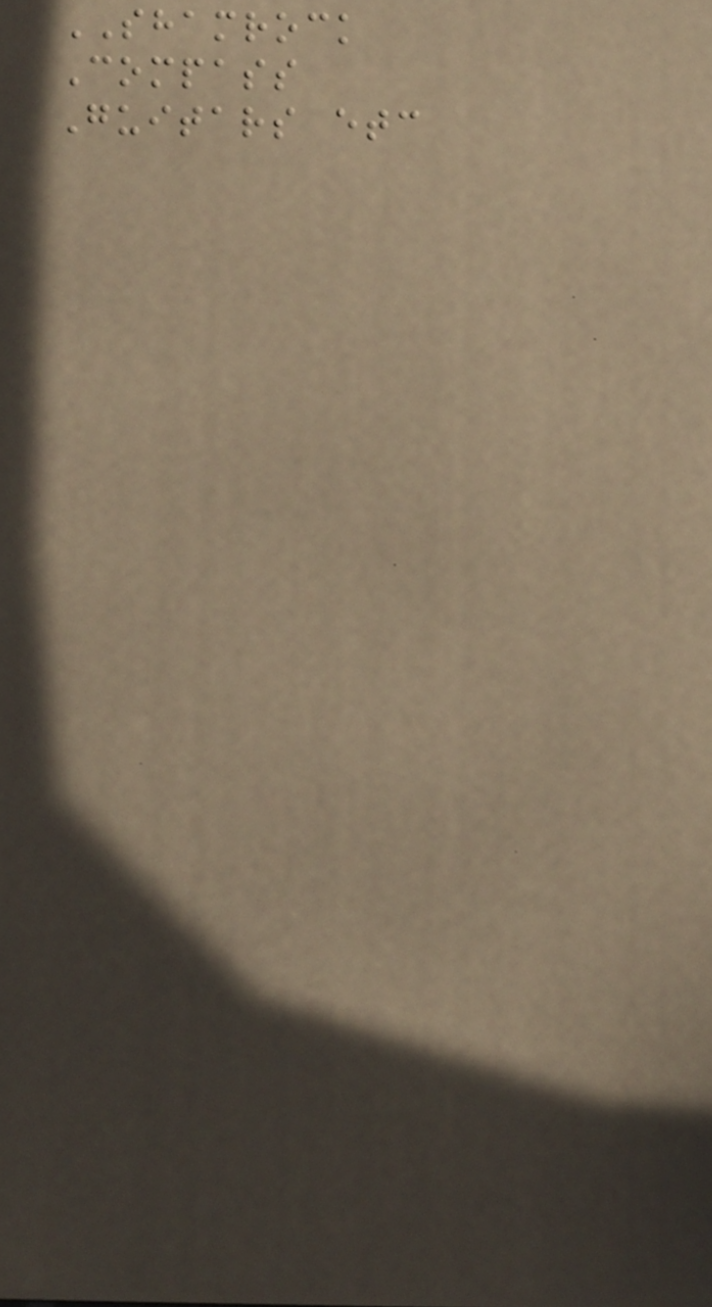SHAMROCK
Compass
Guitars etc
